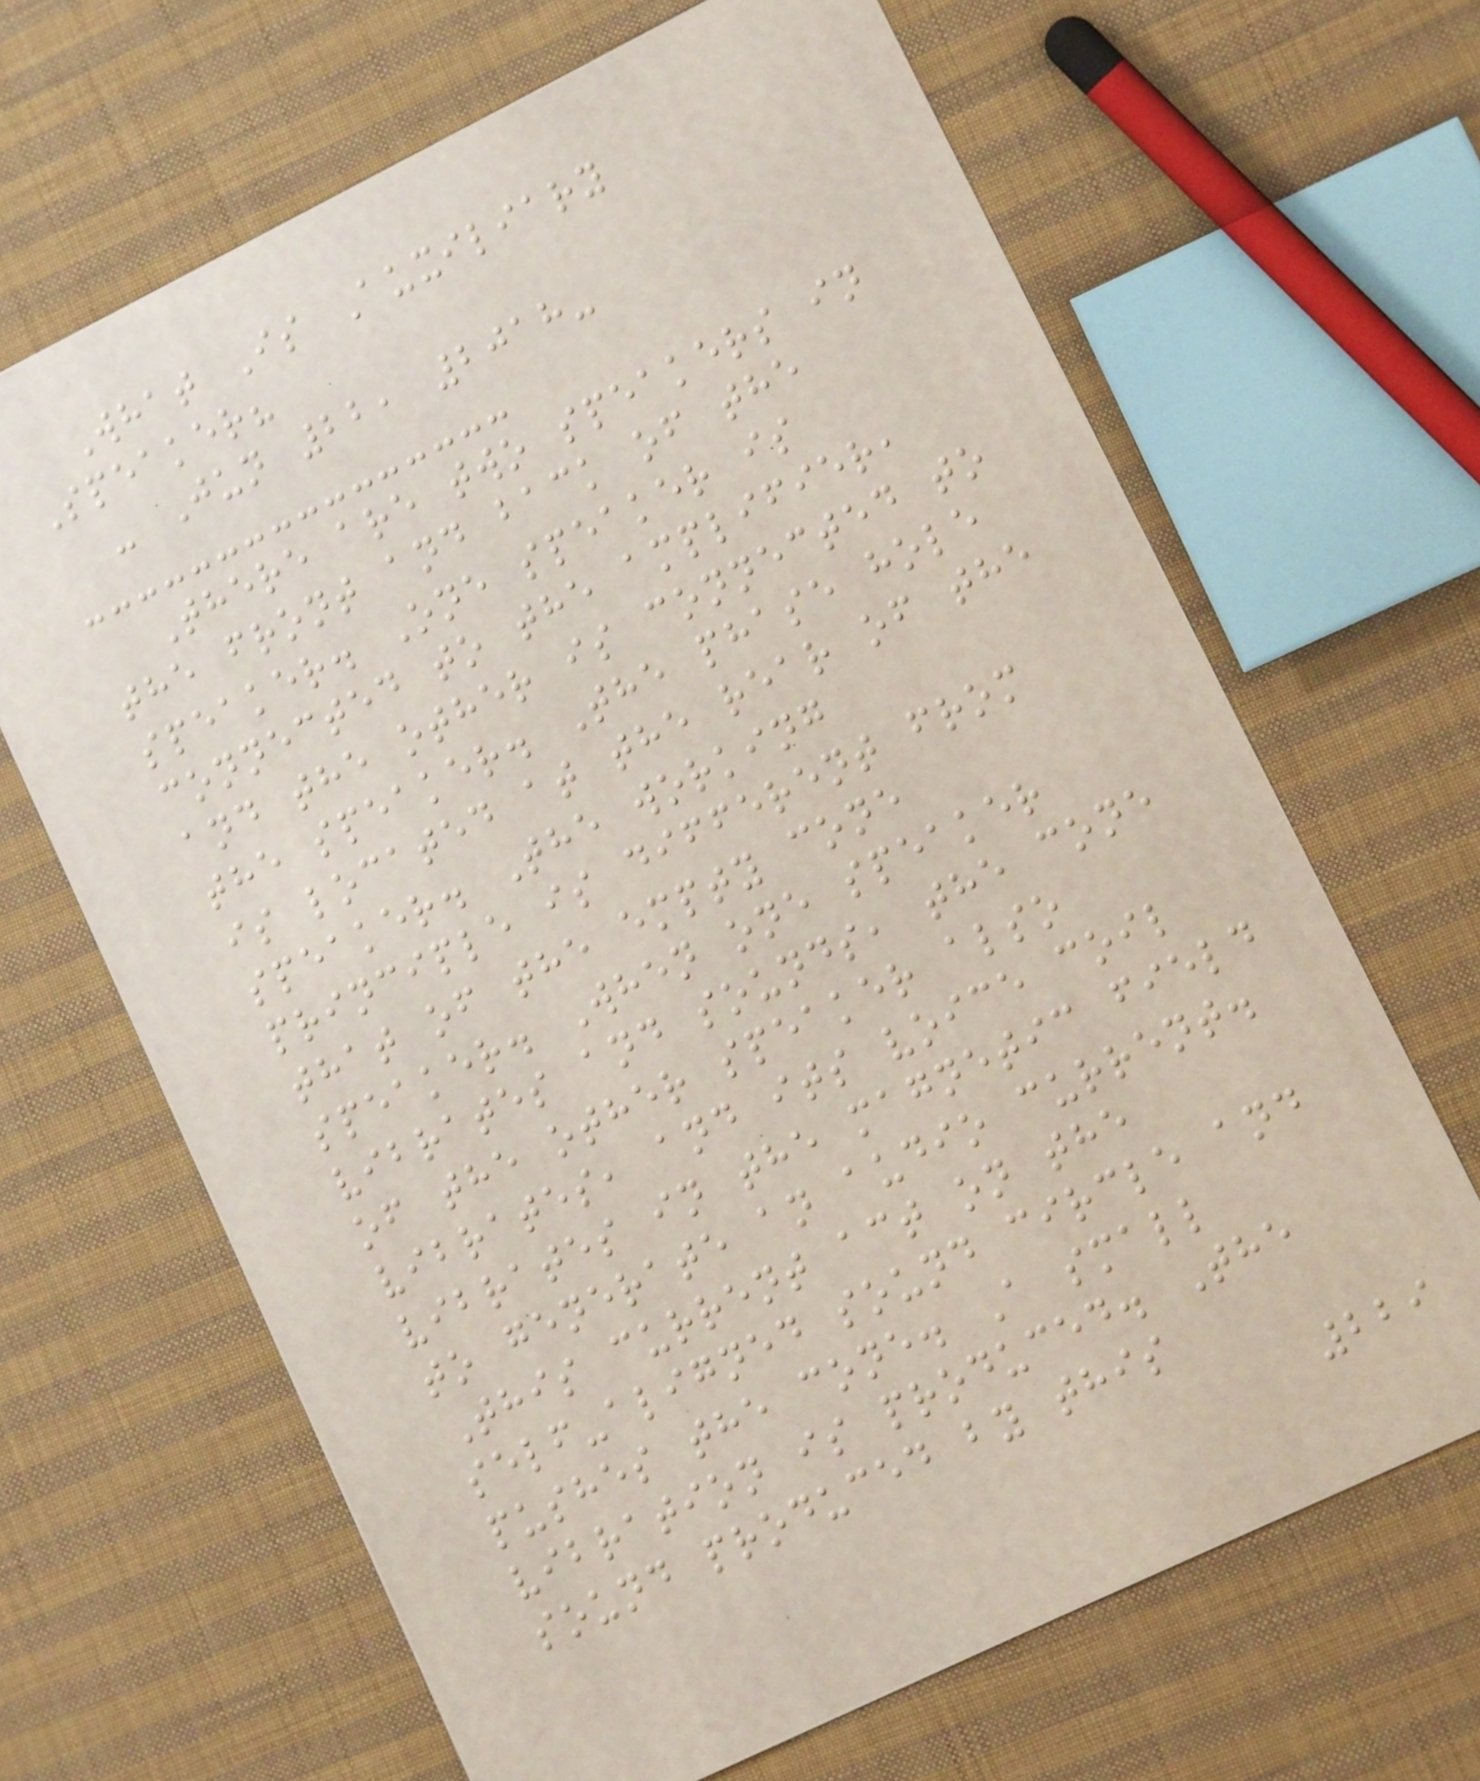What Is Auxiliary
Speaker?
- Jun 22, 2018-
There are two speakers in
the front and back of the
speaker. One speaker is
connected to the amplifier,
and the other is connected to
the speaker. The phase hole
is located at the rear of the
speaker. The working
principle is different from
that of the empty cone
speaker. When one speaker
vibrates and sounds, the cone
of the other speaker also
vibrates, and its voice coil
vibrates in the magnetic field
to generate an audio current.
This current act on the
self-aligned sound circle and
pushes the cone. A small
vibration is produced. The
sound produced by this
229
